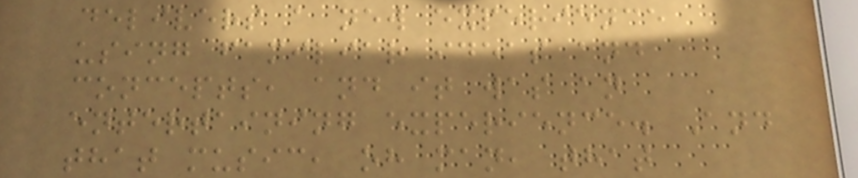delivers a new experience
using familiar ideas and
concepts, and it was an
entertaining experience. And
that music, oh man, that
